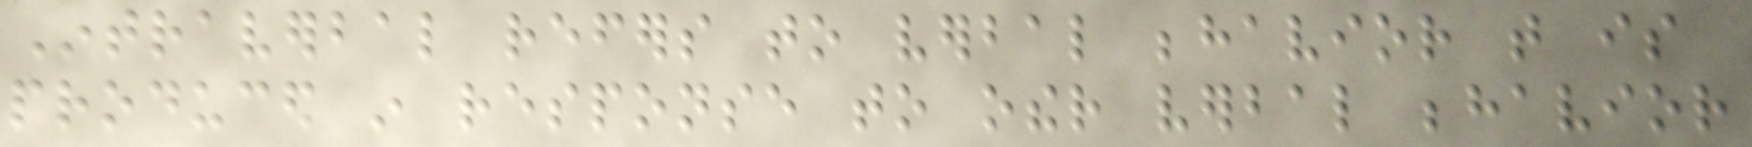Intraverbal refers to verbal behavior that is
produced in response to other verbal behavior
